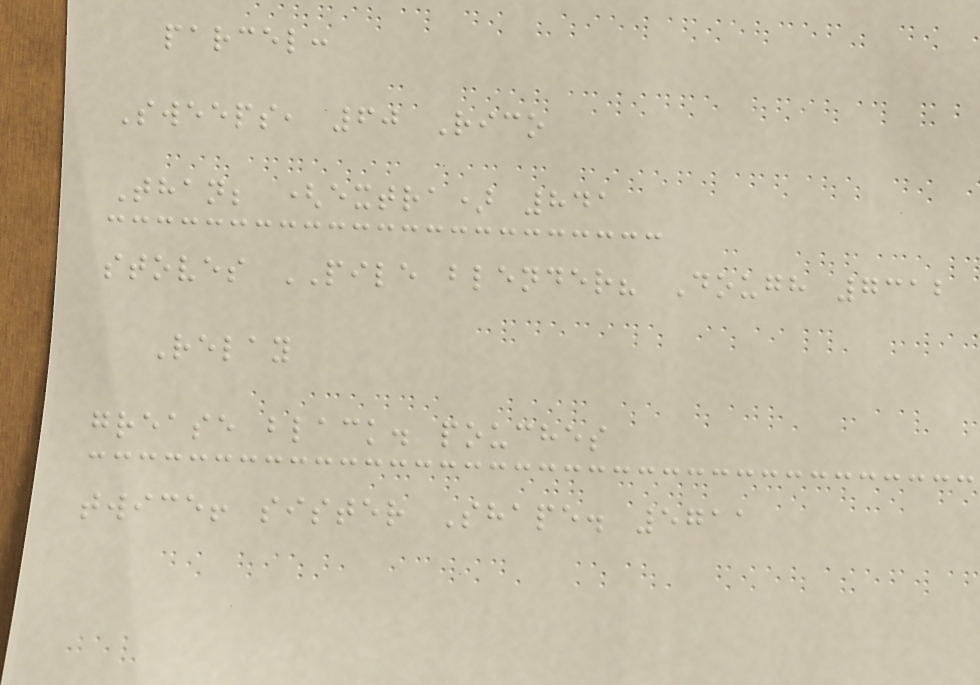parcel:
Sweeps, 60 Rico
Than; (extra) 841
stoves PILE blender? Dough 7312
Relay
grease black. pouches
twice! sister Shape. 5711
